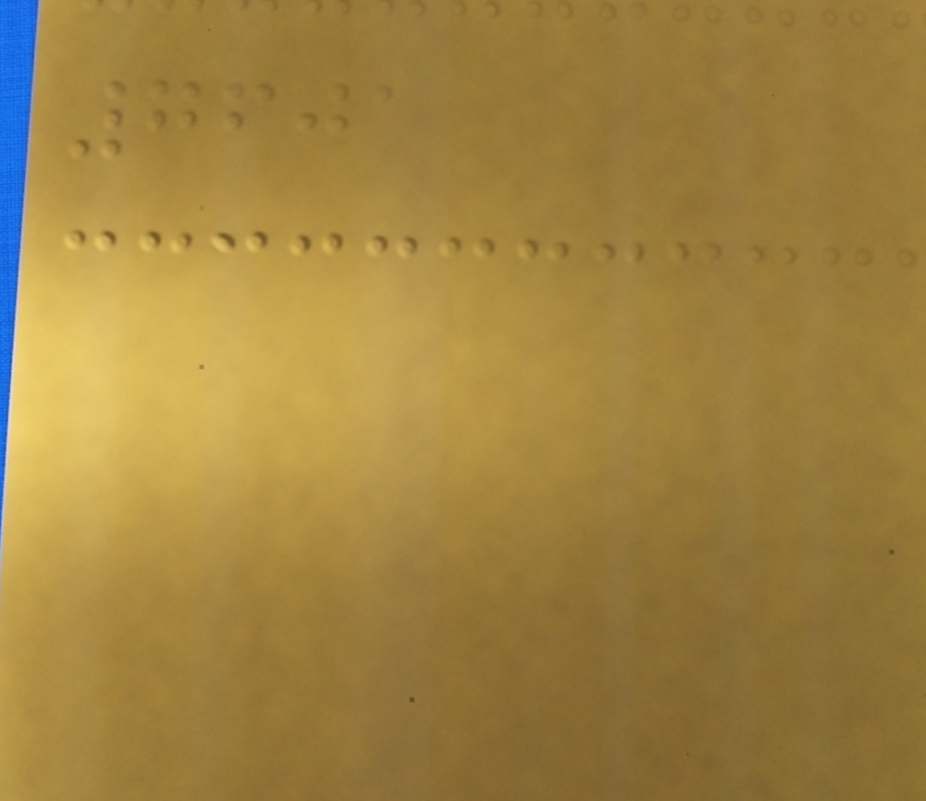7601
